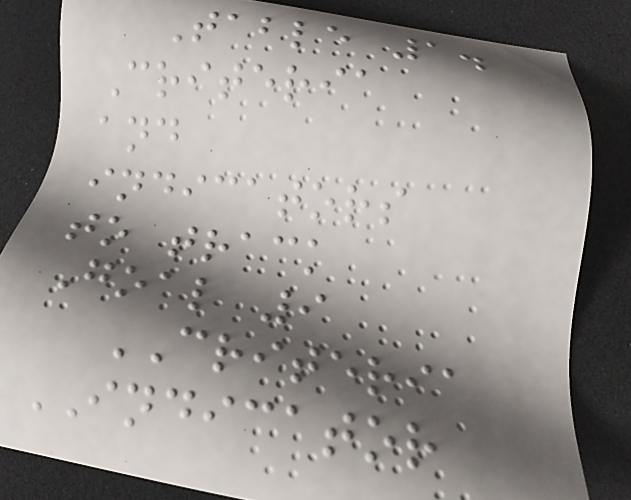Table 1.
Criteria
and
indicators
to track
Goal 9
CRITERIA
INDICATOR
